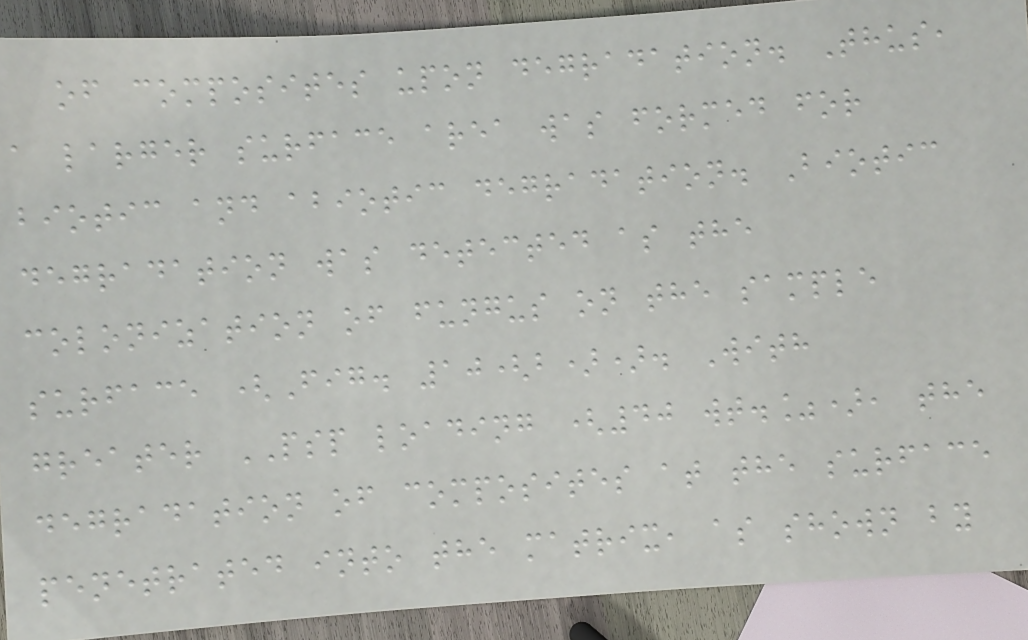of composites upon degradation. Thus,
a larger surface area was formed for
biotic and abiotic degradation. Biotic
degradation was detected as the
colonization of fungus on the sample
surface (Fig. 10(b)). With
greater PSP loading (40 wt.%), the
degradation of composites at the surface
penetrated into the matrix, as shown by
